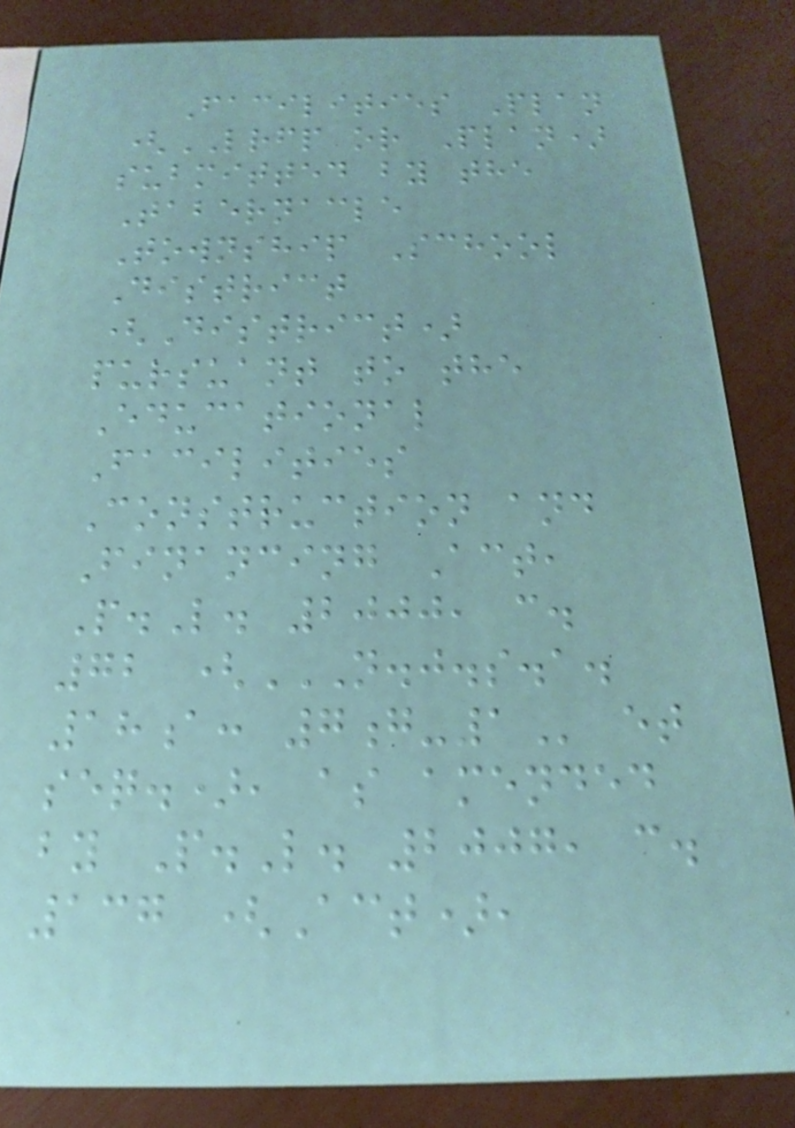Facilities Plan
(LRFP or Plan)
submitted by the
Tabernacle
Township School
District
(District)
pursuant to the
Educational
Facilities
Construction and
Financing Act,
P.L. 2000, c.
72 (N.J.S.A.
18A: 7G-1 et
seq.), as amended
by P.L. 2007, c.
137 (Act),
